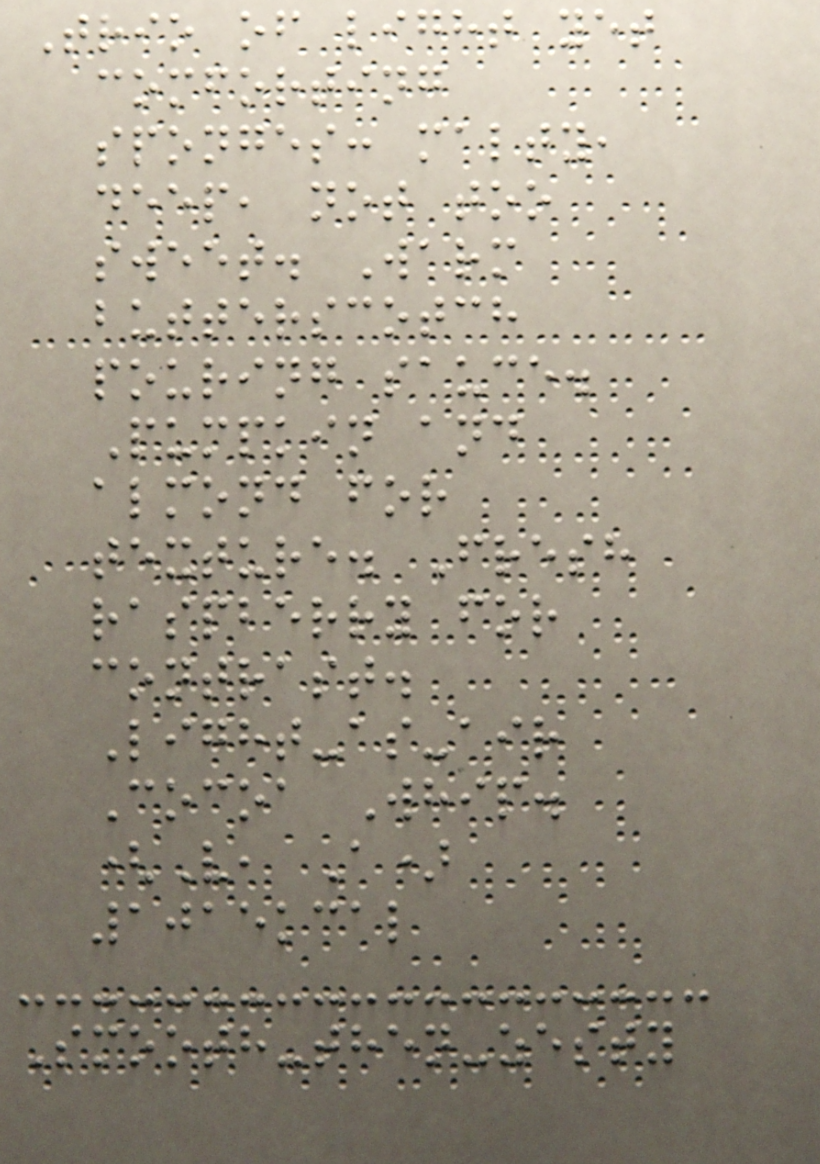Trio of light yet
comforting
sponges: malty,
deep, not too
sweet. Warm
butterscotch
pouring sauce.
Pumpkin and
almond for
texture. Fresh
raspberry for
contrast.
Light-as-air
Cocoa Whip.
(V, A)
1015kcal
Smooth-then-zesty
